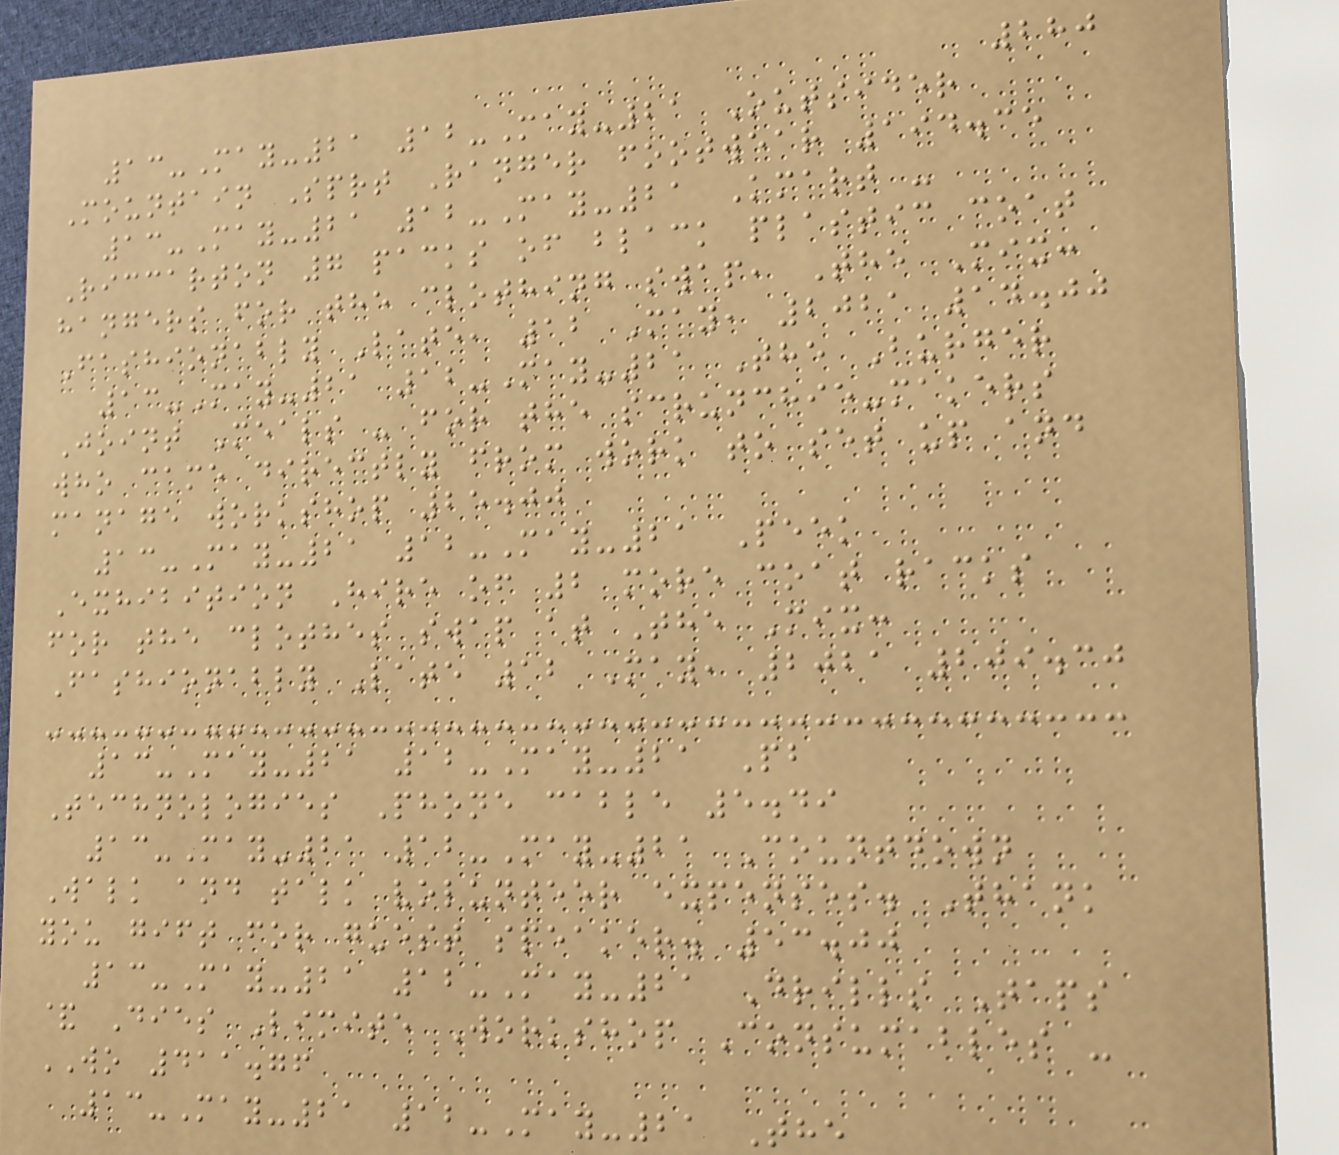280
13-May-21 12-May-21 Outsider
Mountain Sprt Ranger footwear 194.35
13-May-21 12-May-21 Kmart -
Riccarton 7 packs of black plastic coat
hangers for the clothing swap, The Mix:
Fashionably Late, 12 May, 2021 14.00
13-May-21 12-May-21 The Burger
Joint Meals - for the scrunchie-makers
who came directly from work to set up and
manage workshop 25.00
13-May-21 12-May-21 Peek
Exhibition Hire of 2 more coat racks
for the clothes swap at The Mix:
Fashionably Late 12 May, 2021 209.30
13-May-21 12-May-21 Pb
Technologies Phone cable 5.49
13-May-21 12-May-21 Countdown
Walk and talk volunteer expenses. Thank
you gift for guest speaker. 53.00
13-May-21 12-May-21 Drills Taps
& Dies Limite Workshop Consumables -
WO 411.76
13-May-21 12-May-21 The
